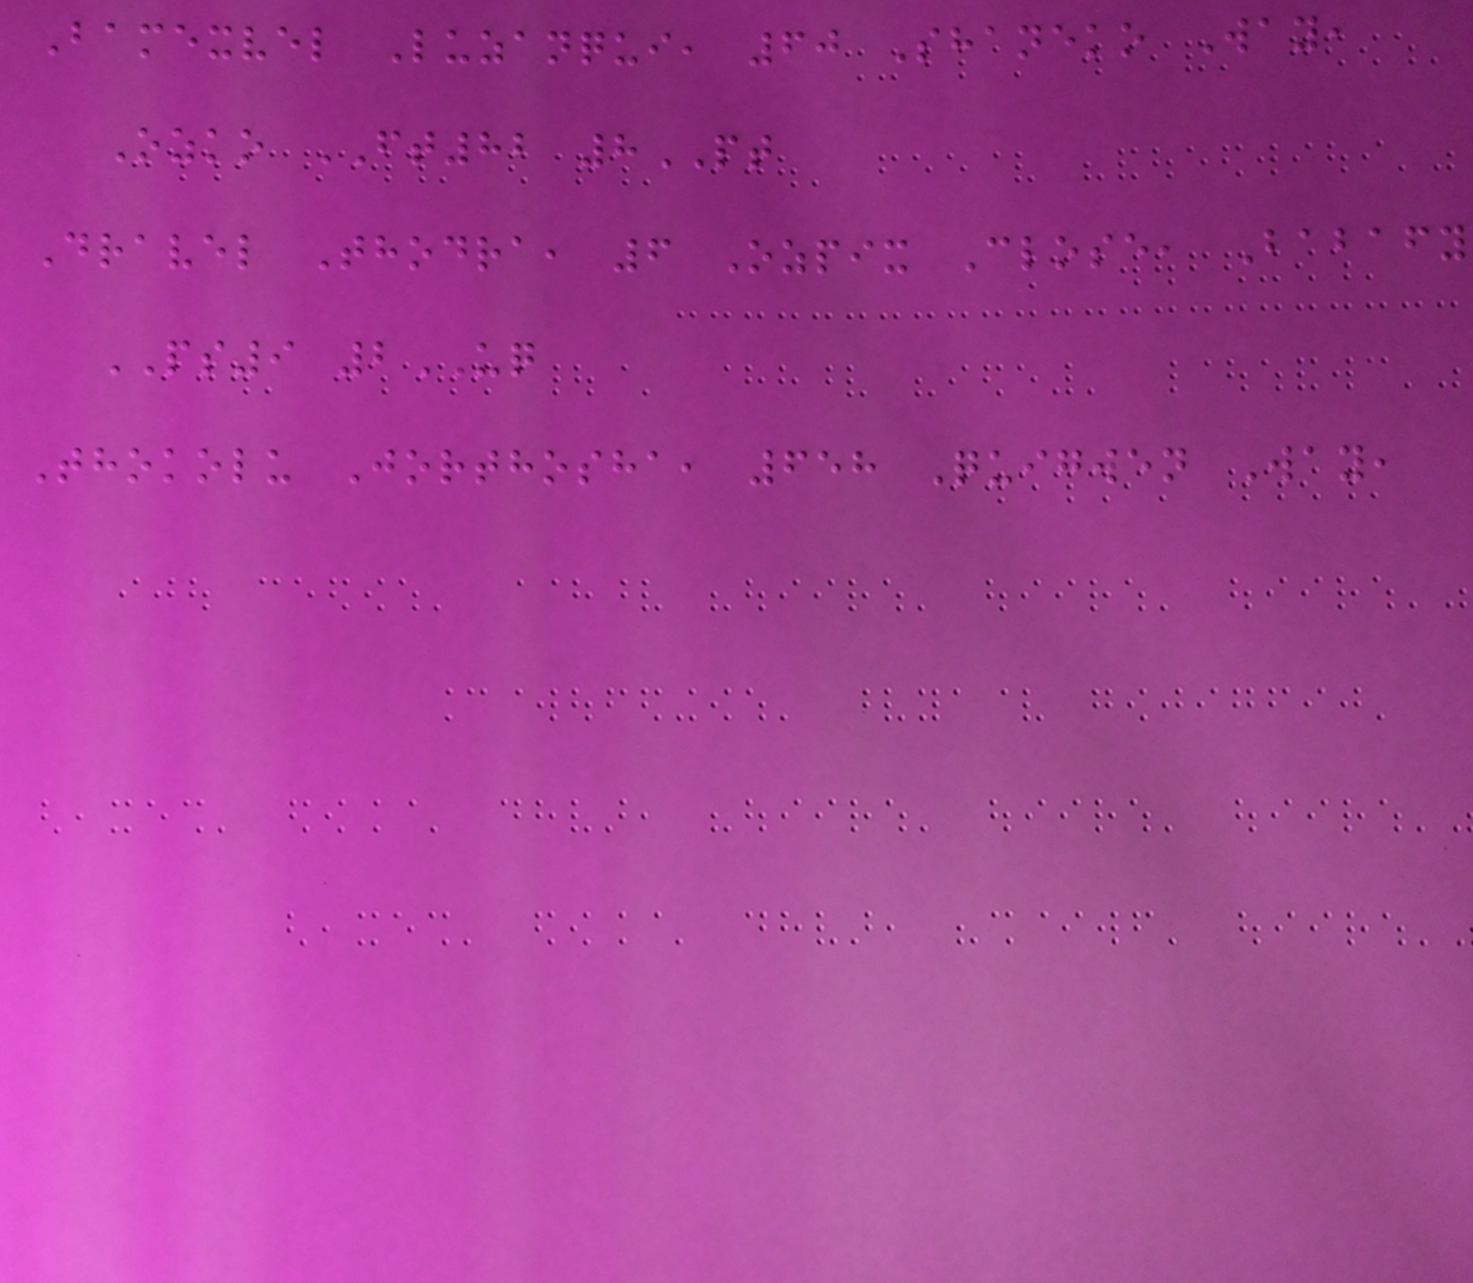Bamexvel Luzanqui, 60 Shaneko Way,
Ozko FT82 8PT
Dravel Thodra, 6 Ozpix Close, Babafy
PS9 2UQ
Thokolu Jorthosha, 658 Quigwen Way,
